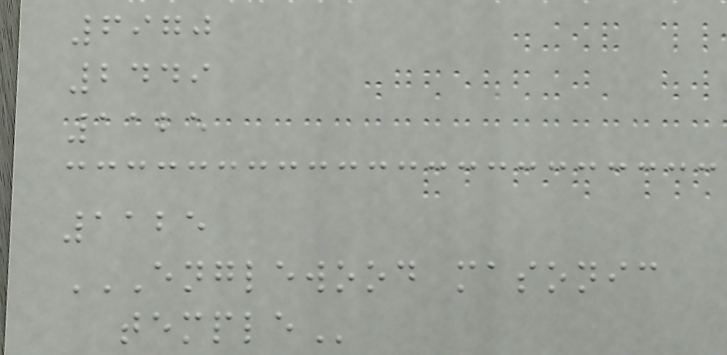6970
2449
1125
1125
ENGLEWOOD MASONIC
TEMPLE
